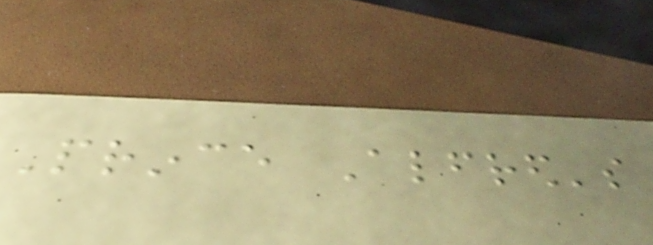Prince Alfred's
